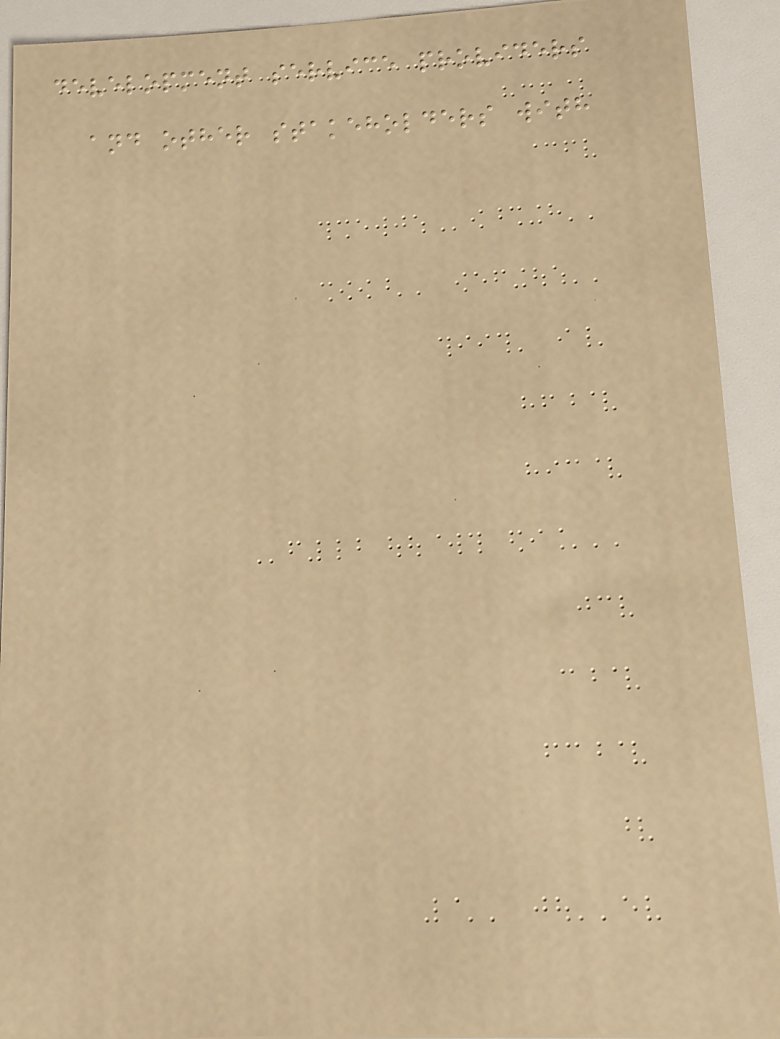development service providers
and other stakeholders with
